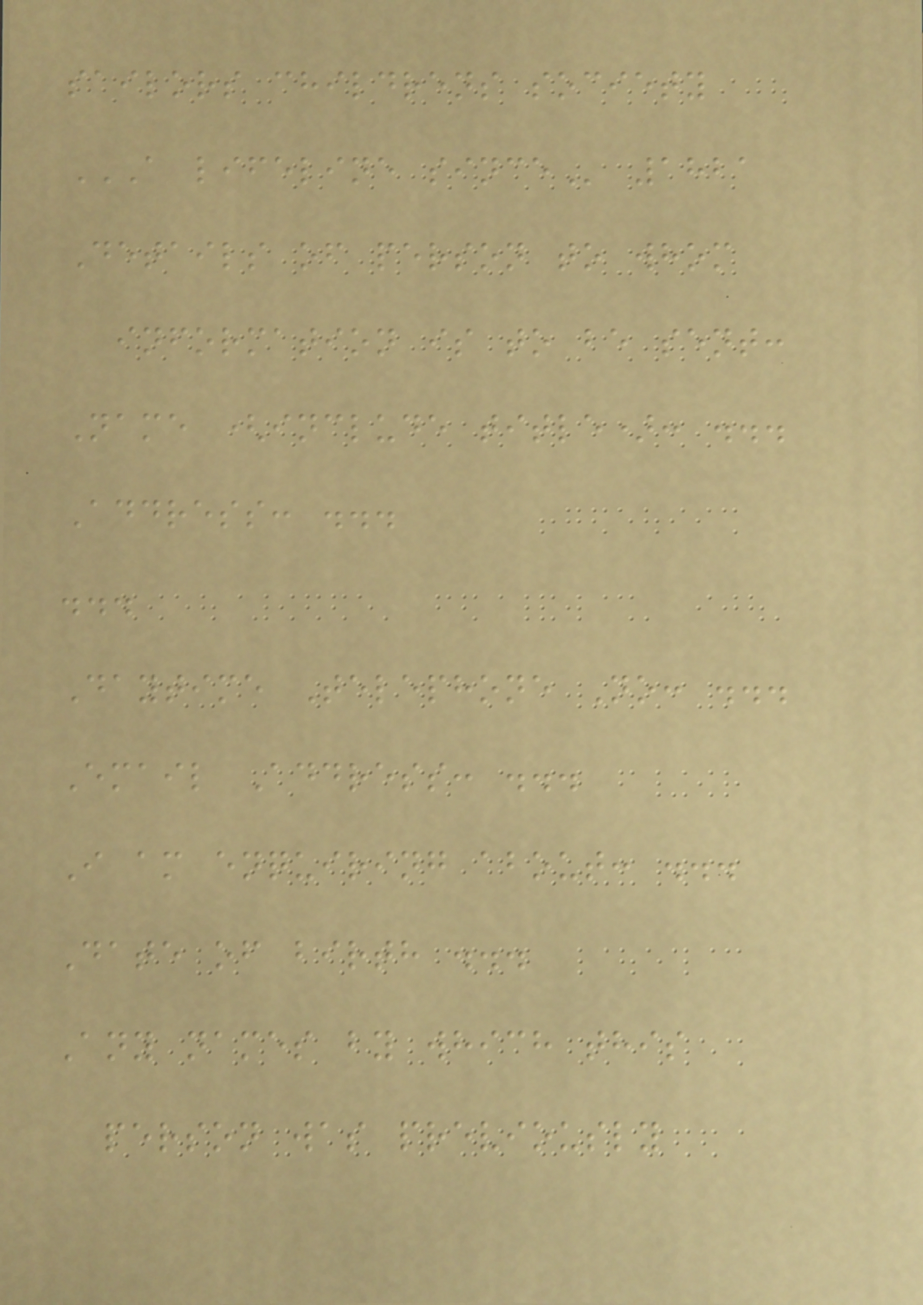sailors childrens society
A LIFELINE SINCE 1821
Details of person to whom
information is to be sent:
Name (include title): ...
Address: ...
...
Daytime Telephone No: ...
Email Address: ...
I am enquiring about: ...
Date of birth ...
Any names by which this
person was previously
